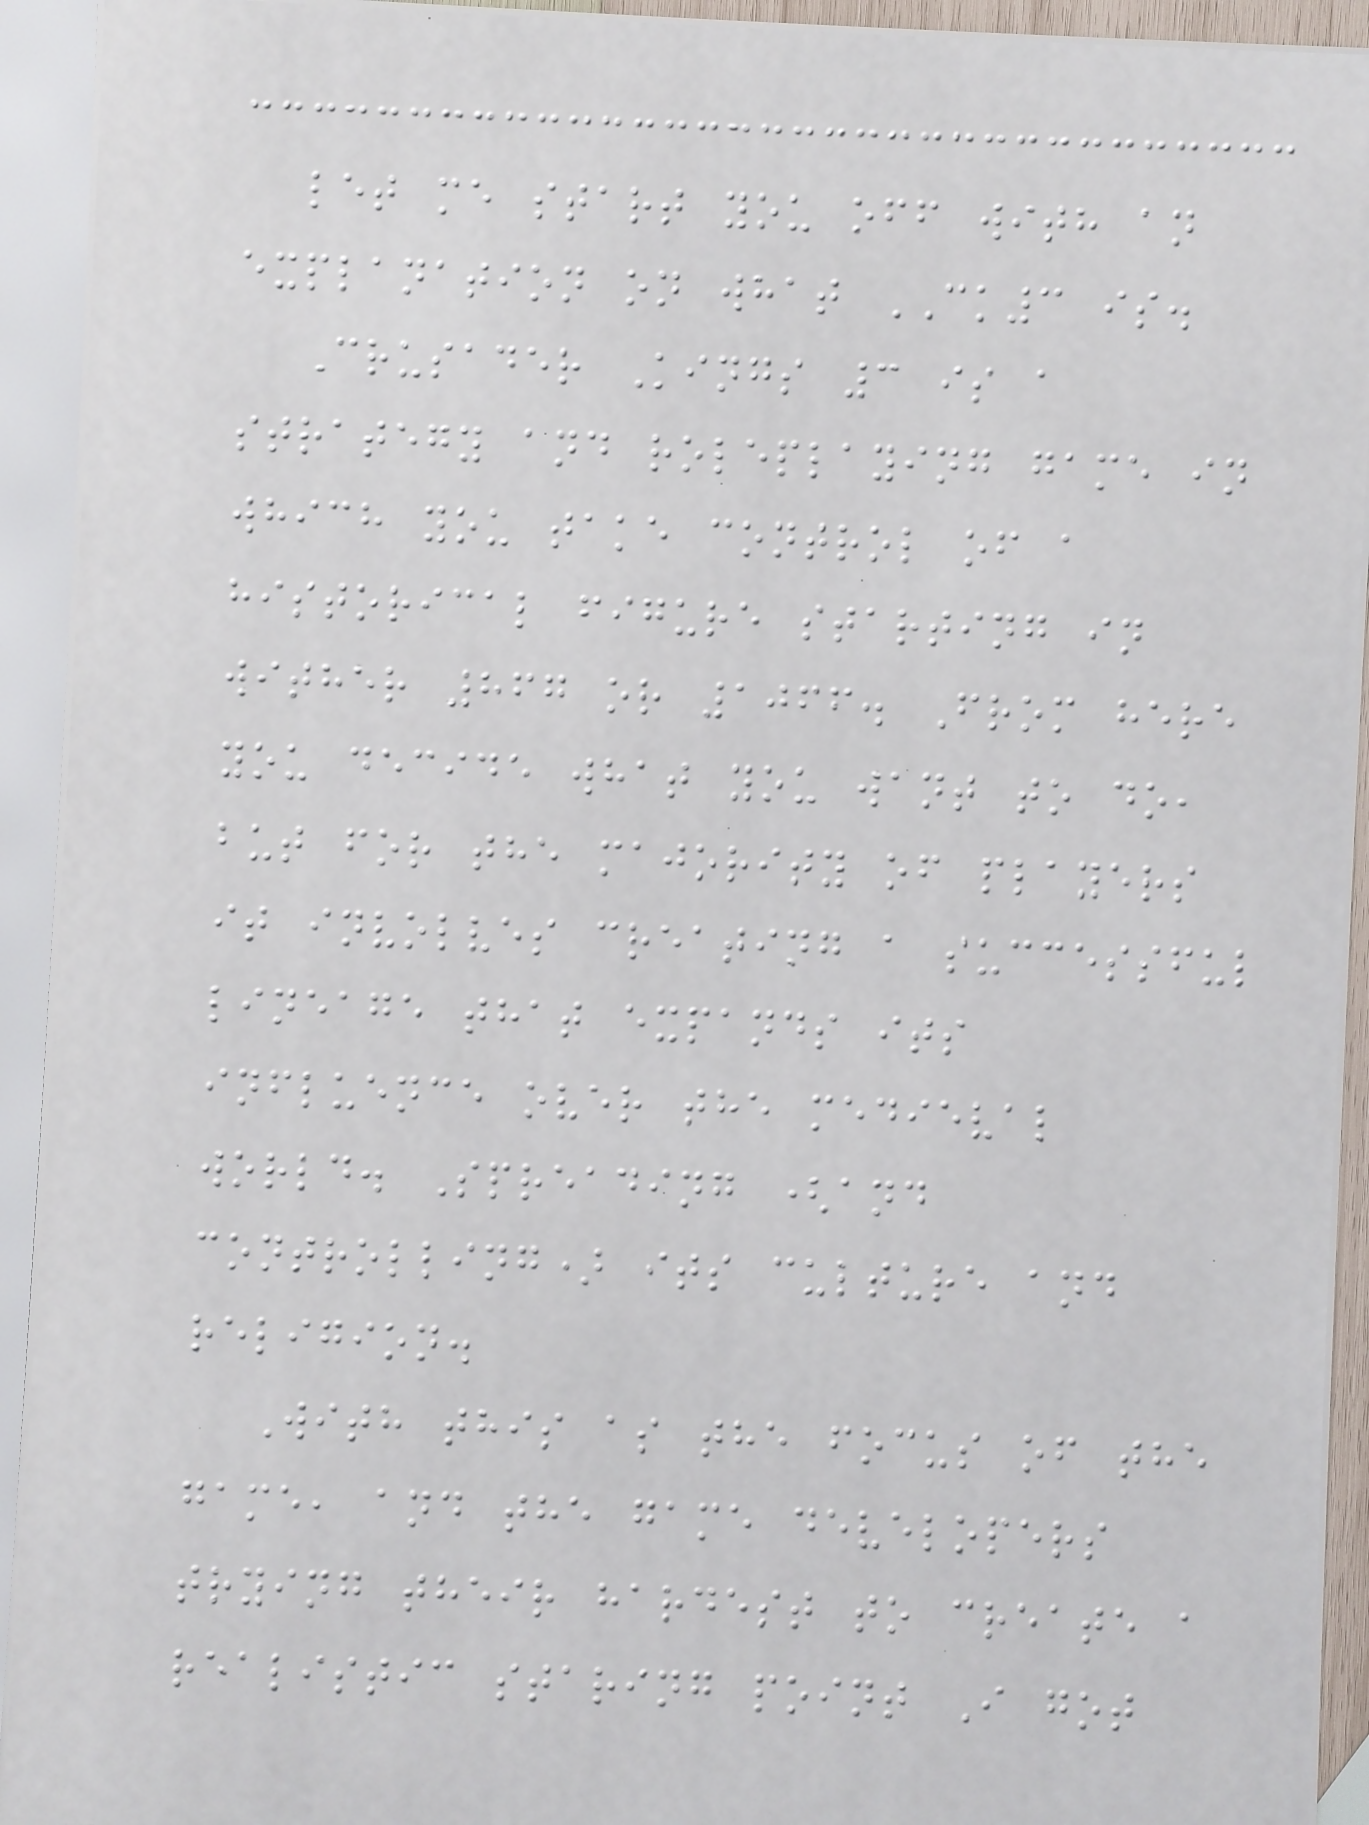let me start you off with an
explanation on what CK3 is.
Crusader Kings 3 is a
strategy and roleplaying game in
which you take control of a
historical figure starting in
wither 867 or 1066. From here
you decide what you want to do,
but for the majority of players
it involves creating a successful
lineage that expands its
influence over the medieval
world. Spreading (and
controlling) its culture and
religion.
With this as the focus of the
game, and the game developers
trying their hardest to create a
realistic staring point I got
